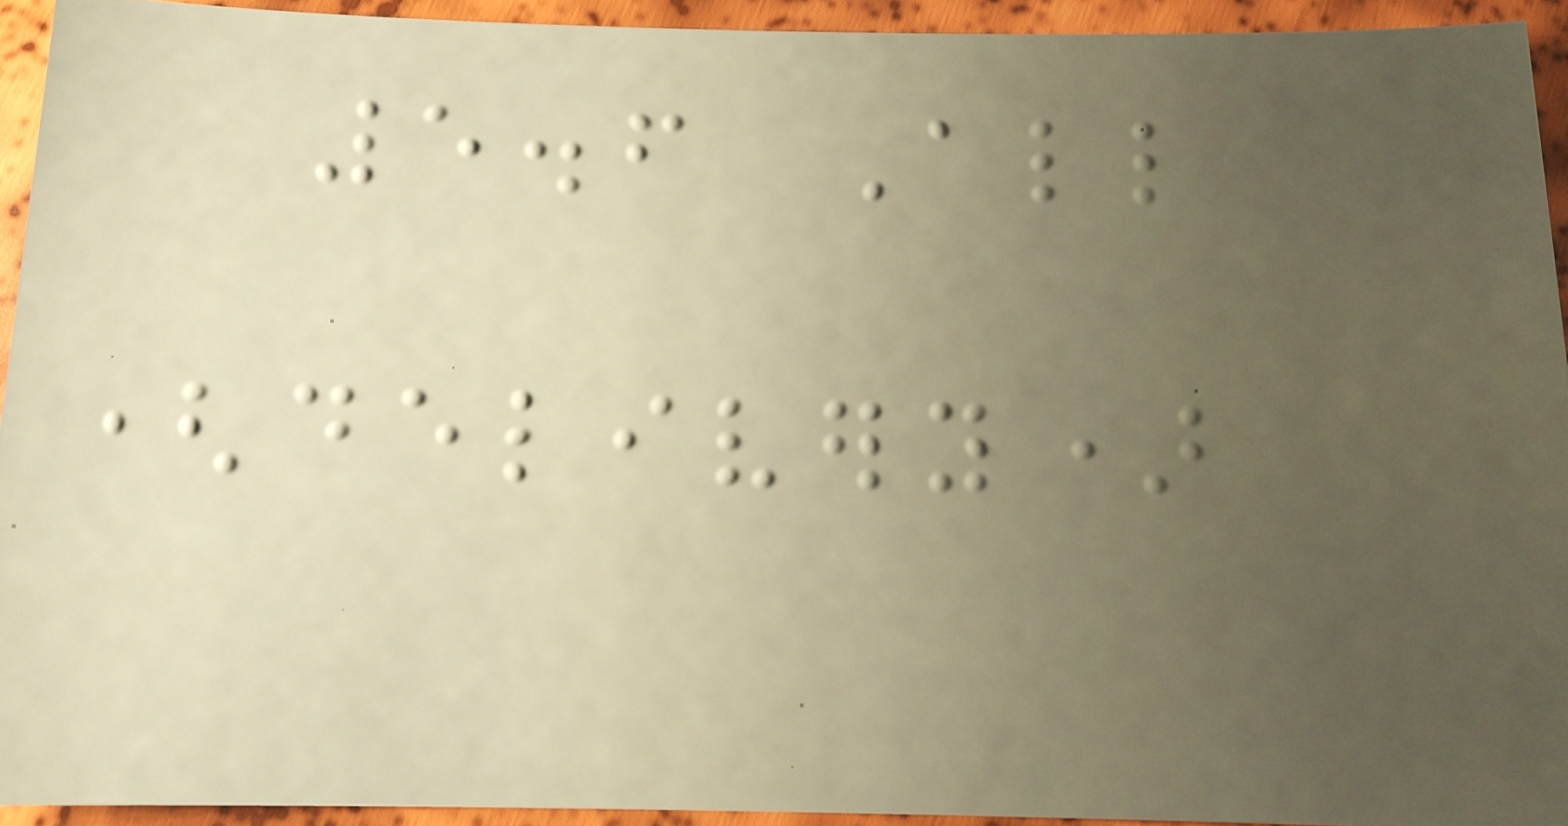5.6 All
(delivery)
